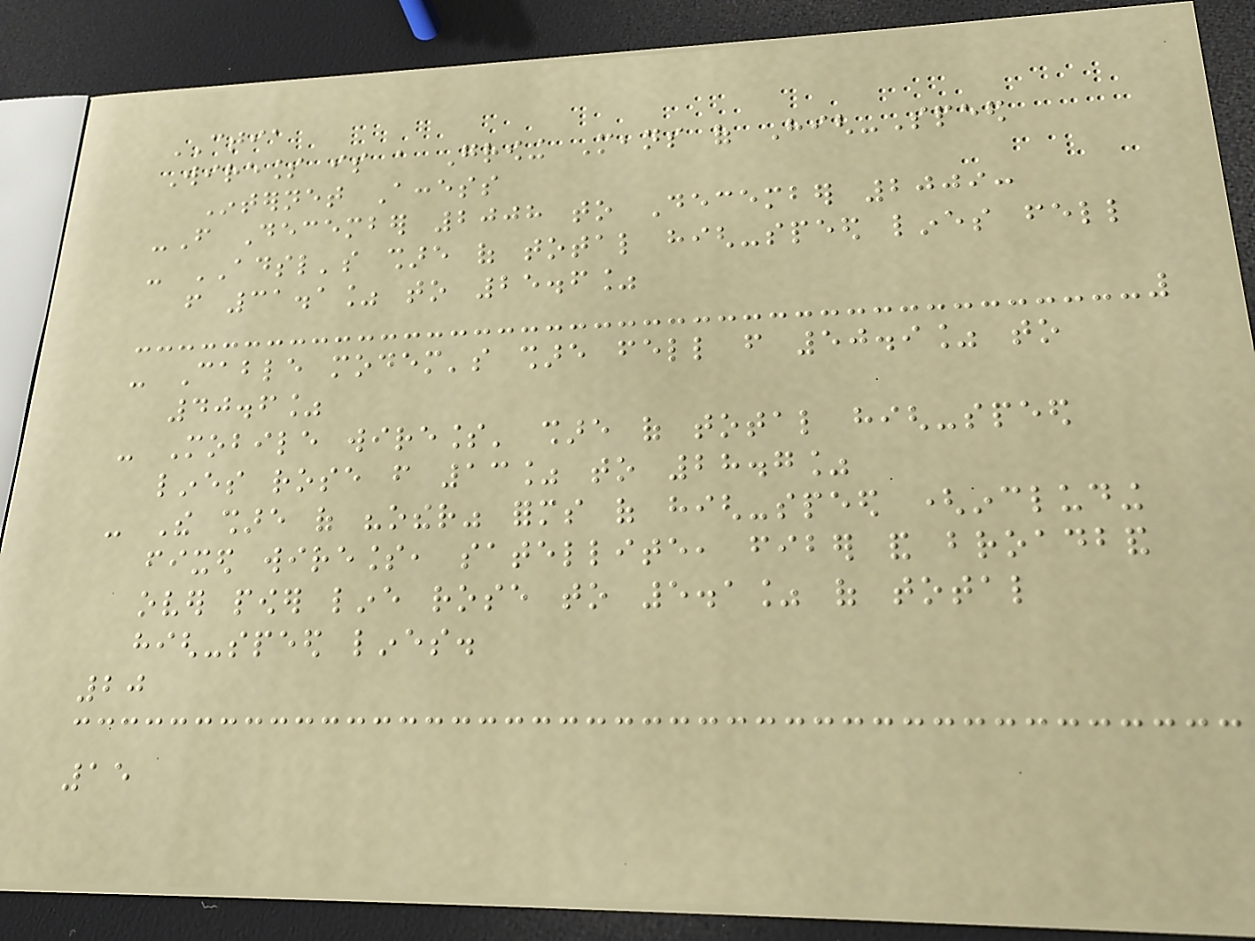CTIA
Wireless is a Growing Means of High-Speed
Internet Access
-From December 2008 to December 2009:
- ADSL's share of total high-speed lines fell
from 31.1% to 25.6%
- Cable modem's share fell from 50.9% to
40.6%
- Mobile wireless' share of total high-speed
lines rose from 13% to 28.7%
- The share of "other" forms of high-speed (including
fixed wireless, satellite, fiber and broadband
over power line rose to 5.1% of total
high-speed lines.
20
15
